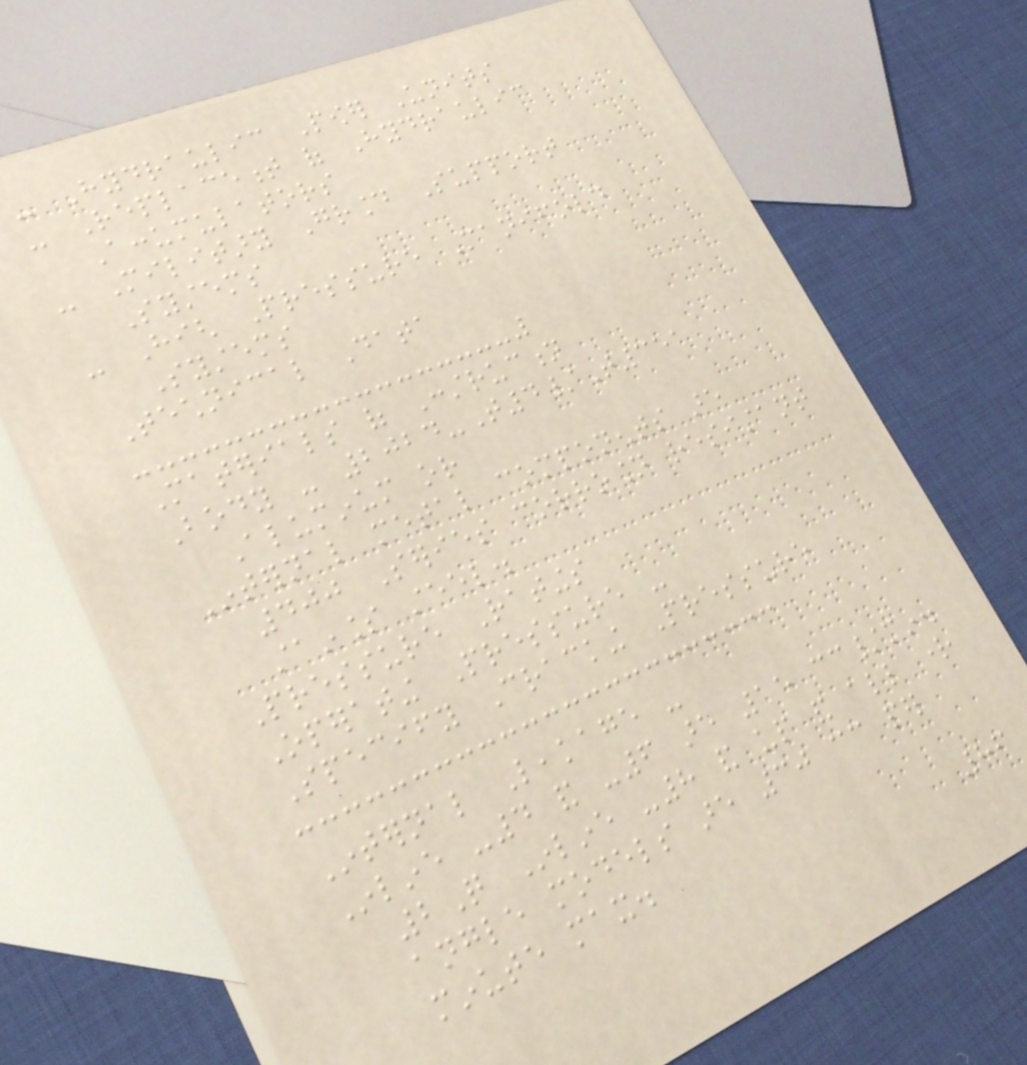- Hydraulic Power Units
- Replacement of Hydraulic
Accumulators
- Military Ground Support
Systems
- High Pressure Manifold
Systems
Technical Data
Materials of Construction
Body - 2024-T4/T351
Aluminum or
Internal metal components are
400 Series corrosion resistant
stainless steel.
Pressure Ratings
Operating Pressure -
Specify Cracking Pressure
Internal Leakage -
Inline -4 and -6 are 15 cc/min.
2Q Inline -8 and up and all right
angle models are 30 cc per
minute max.
86
